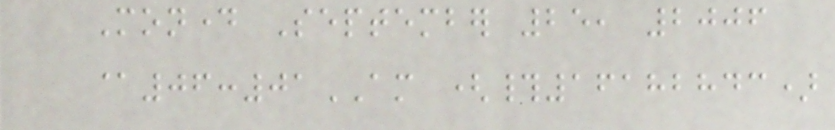Monday September 25, 2006
@06:01AM (#16182843)
